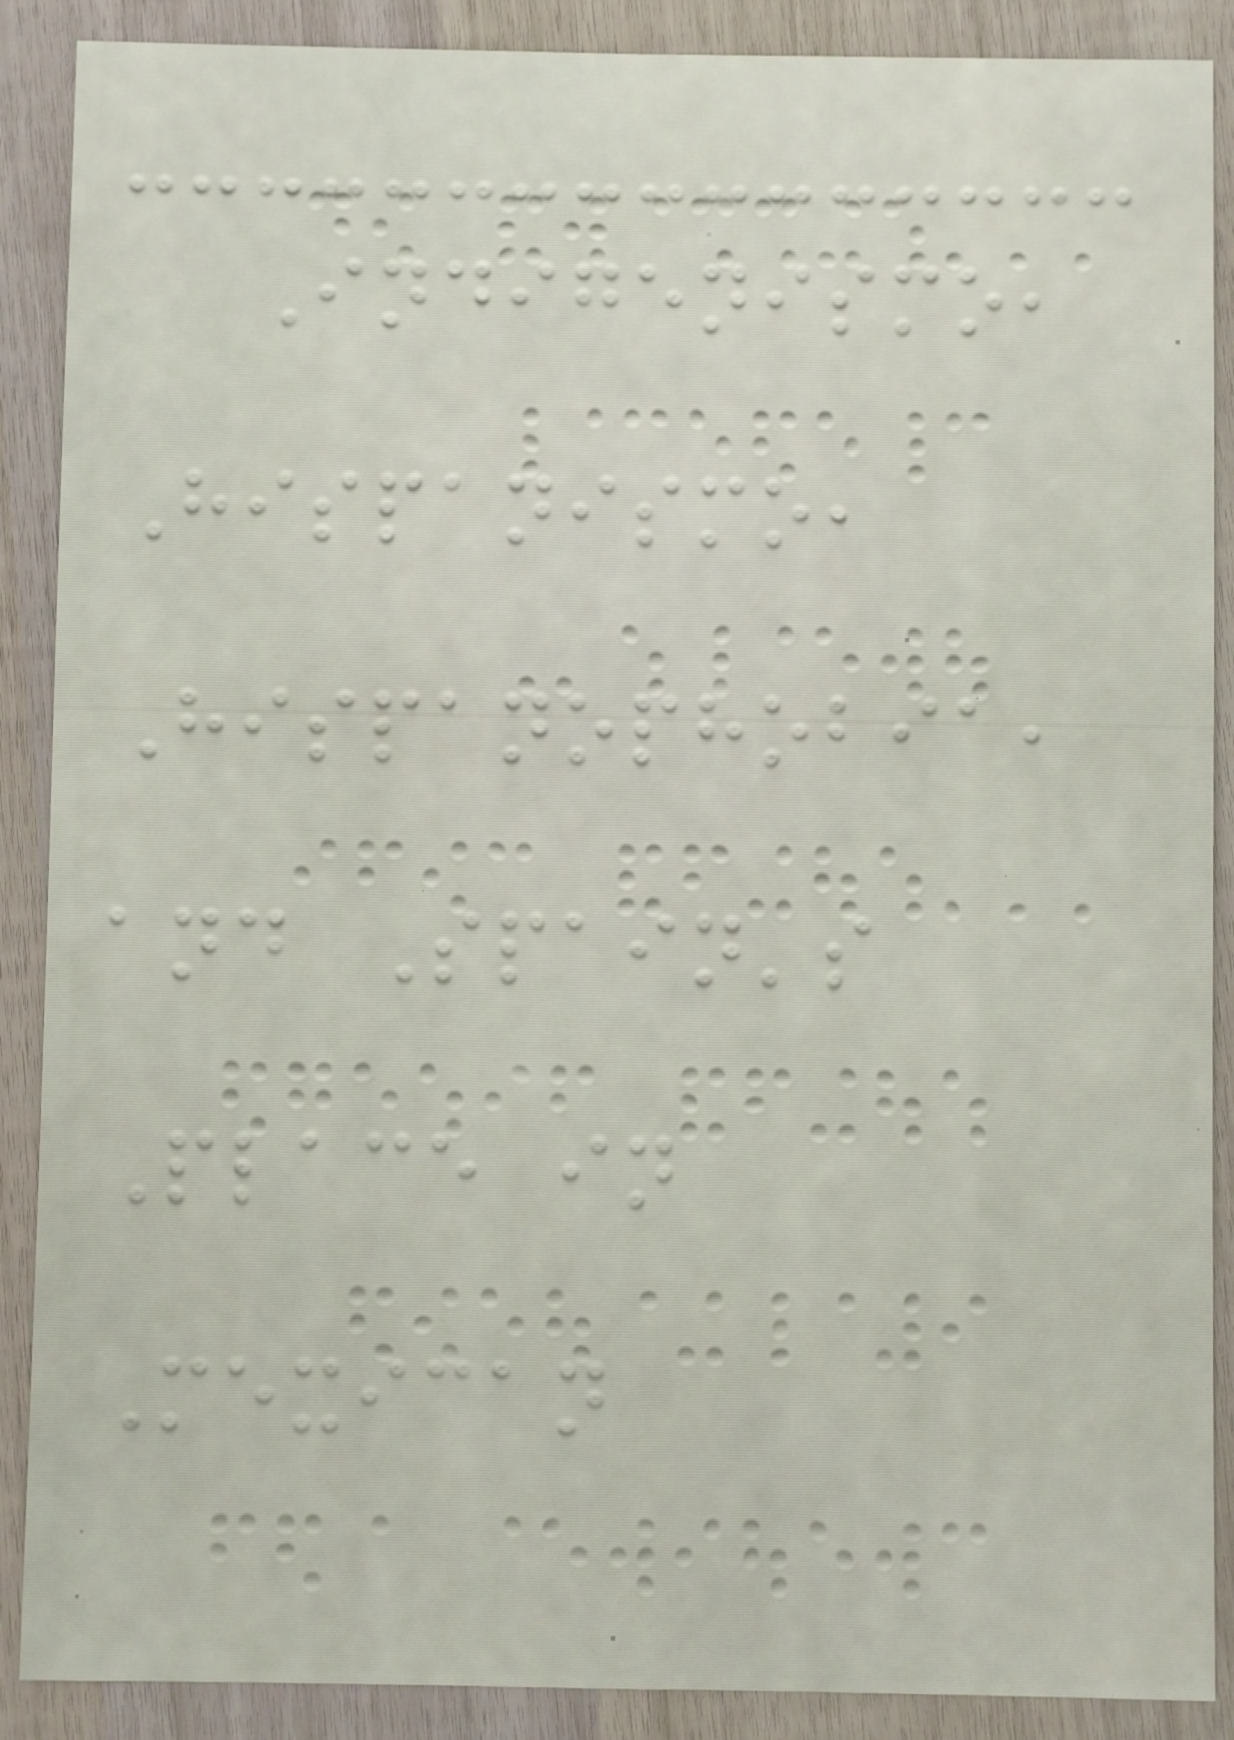Indigenismo,
Hispanismo,
Hispanophobia,
and Spain's
Place in
Mexican
